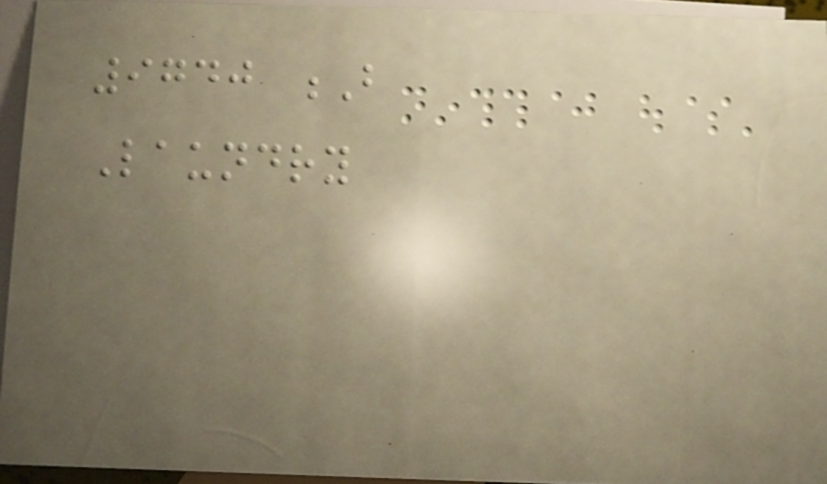9740 B
Laundry
